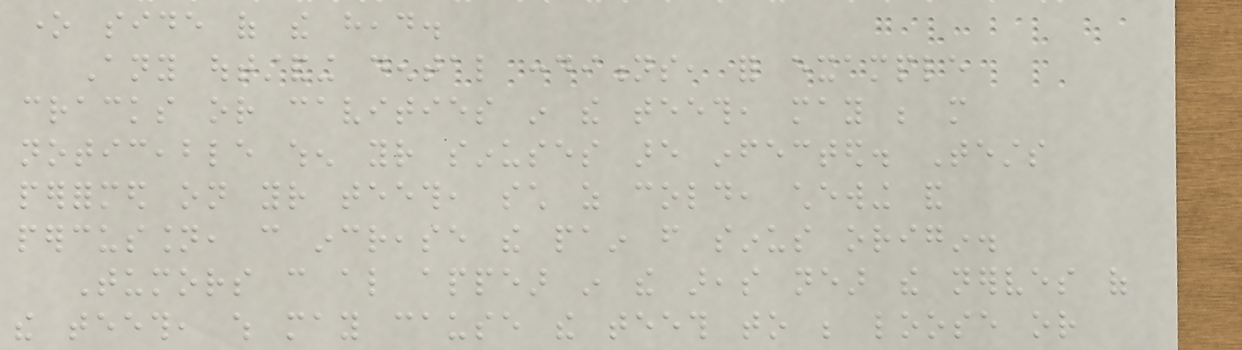one side of the head.
Any outstanding dental conditions, for example
cracks or cavities in the teeth, may be more
noticeable when your sinuses are infected. Tests
performed on your teeth, such as cold, chewing and
percussion, can increase the pain from sinus origin.
Tumors can also appear in the areas near the nerves of
the teeth, which may cause the teeth to be loose or
